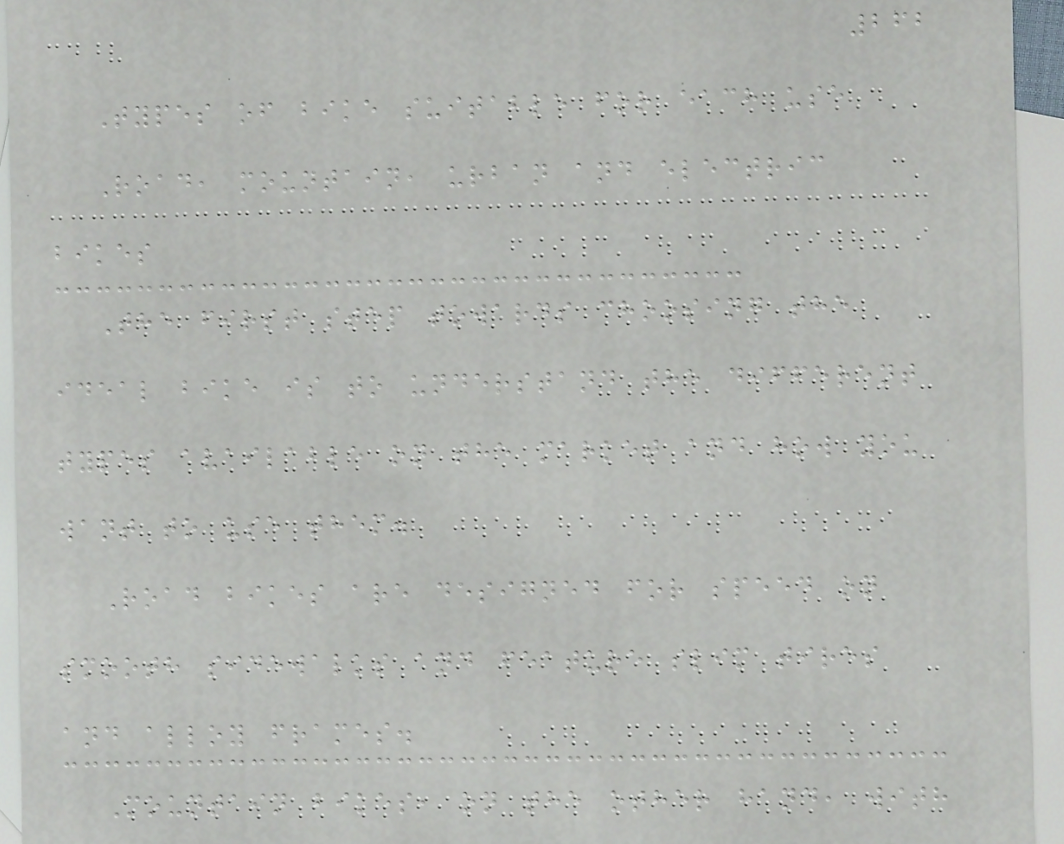262
Types of bike suitable for each use
Road, mountain, urban and electric
bikes
The first step towards choosing the
ideal bike is to understand the different
types available on the market and how you
want to use them.
Road bikes are designed for speed on
smooth sidewalks and feature slim tires
and alloy frames.
Mountain bikes, on the other hand, with
